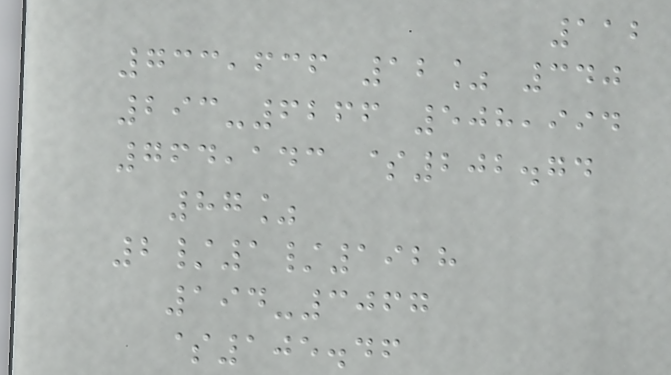112
733,636 12% 340
293-6266 508,994
764,143 $202.74
87%
2/1/1928
194-3067
$105.46
